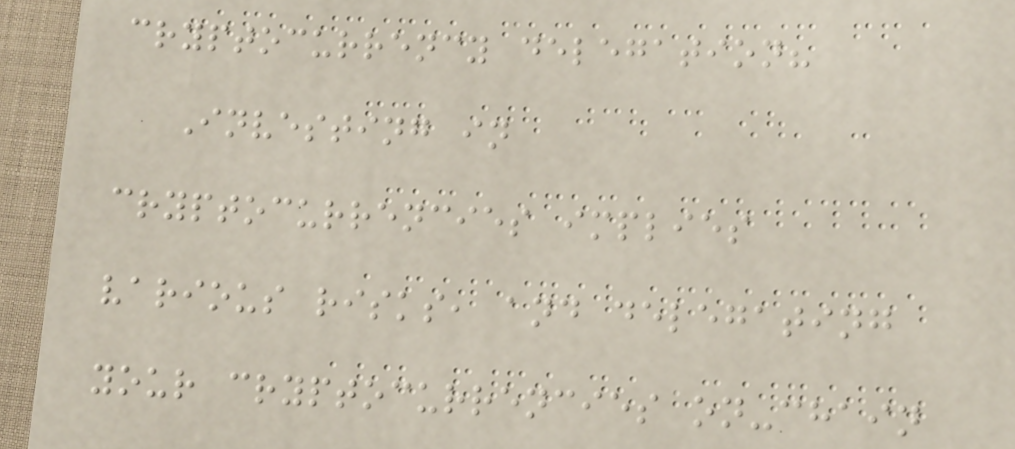cryptocurrency delegation?
Investing in
cryptocurrencies implies
various risks, and delegating
your cryptocurrencies on-chain
